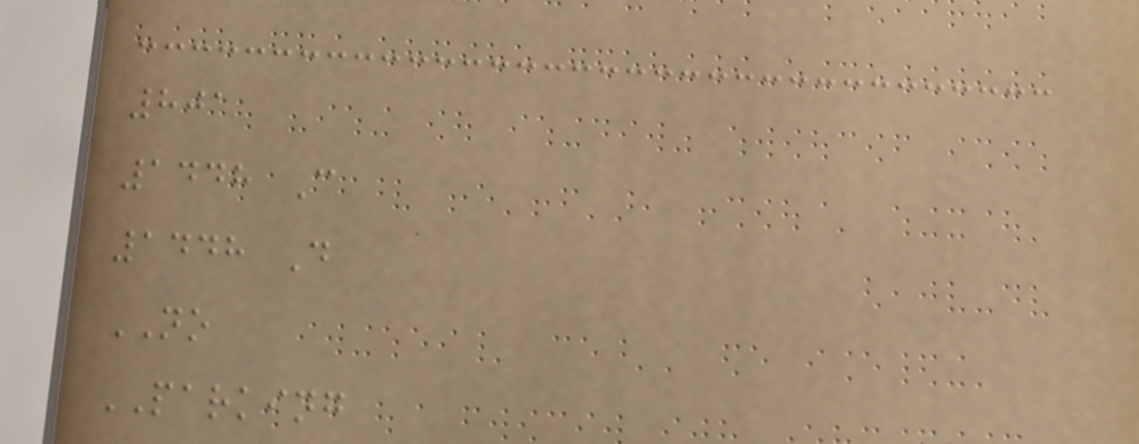801
1448 C
1448 D
NO
PARKING
